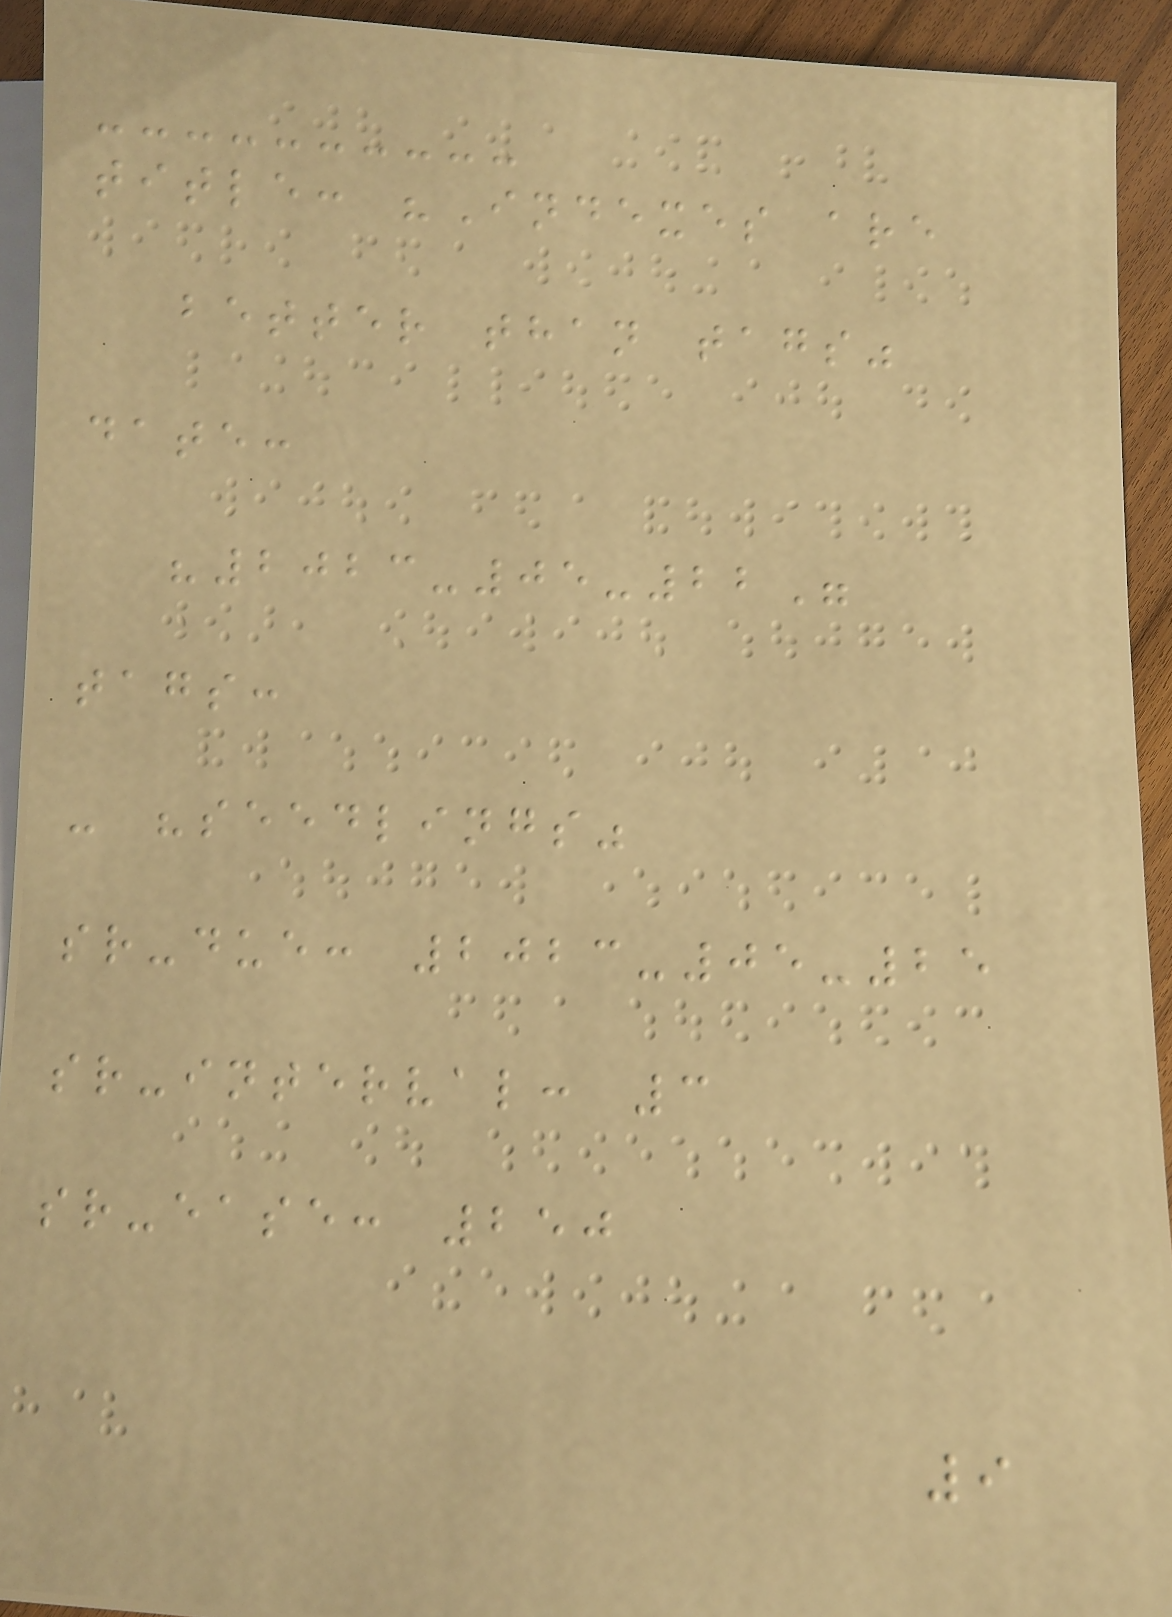title: "Indexes are
better than tags"
date:
"2023-05-22"
tags:
- "seedlings"
sr-due: 2023-05-25
sr-interval: 3
sr-ease: 250
9
